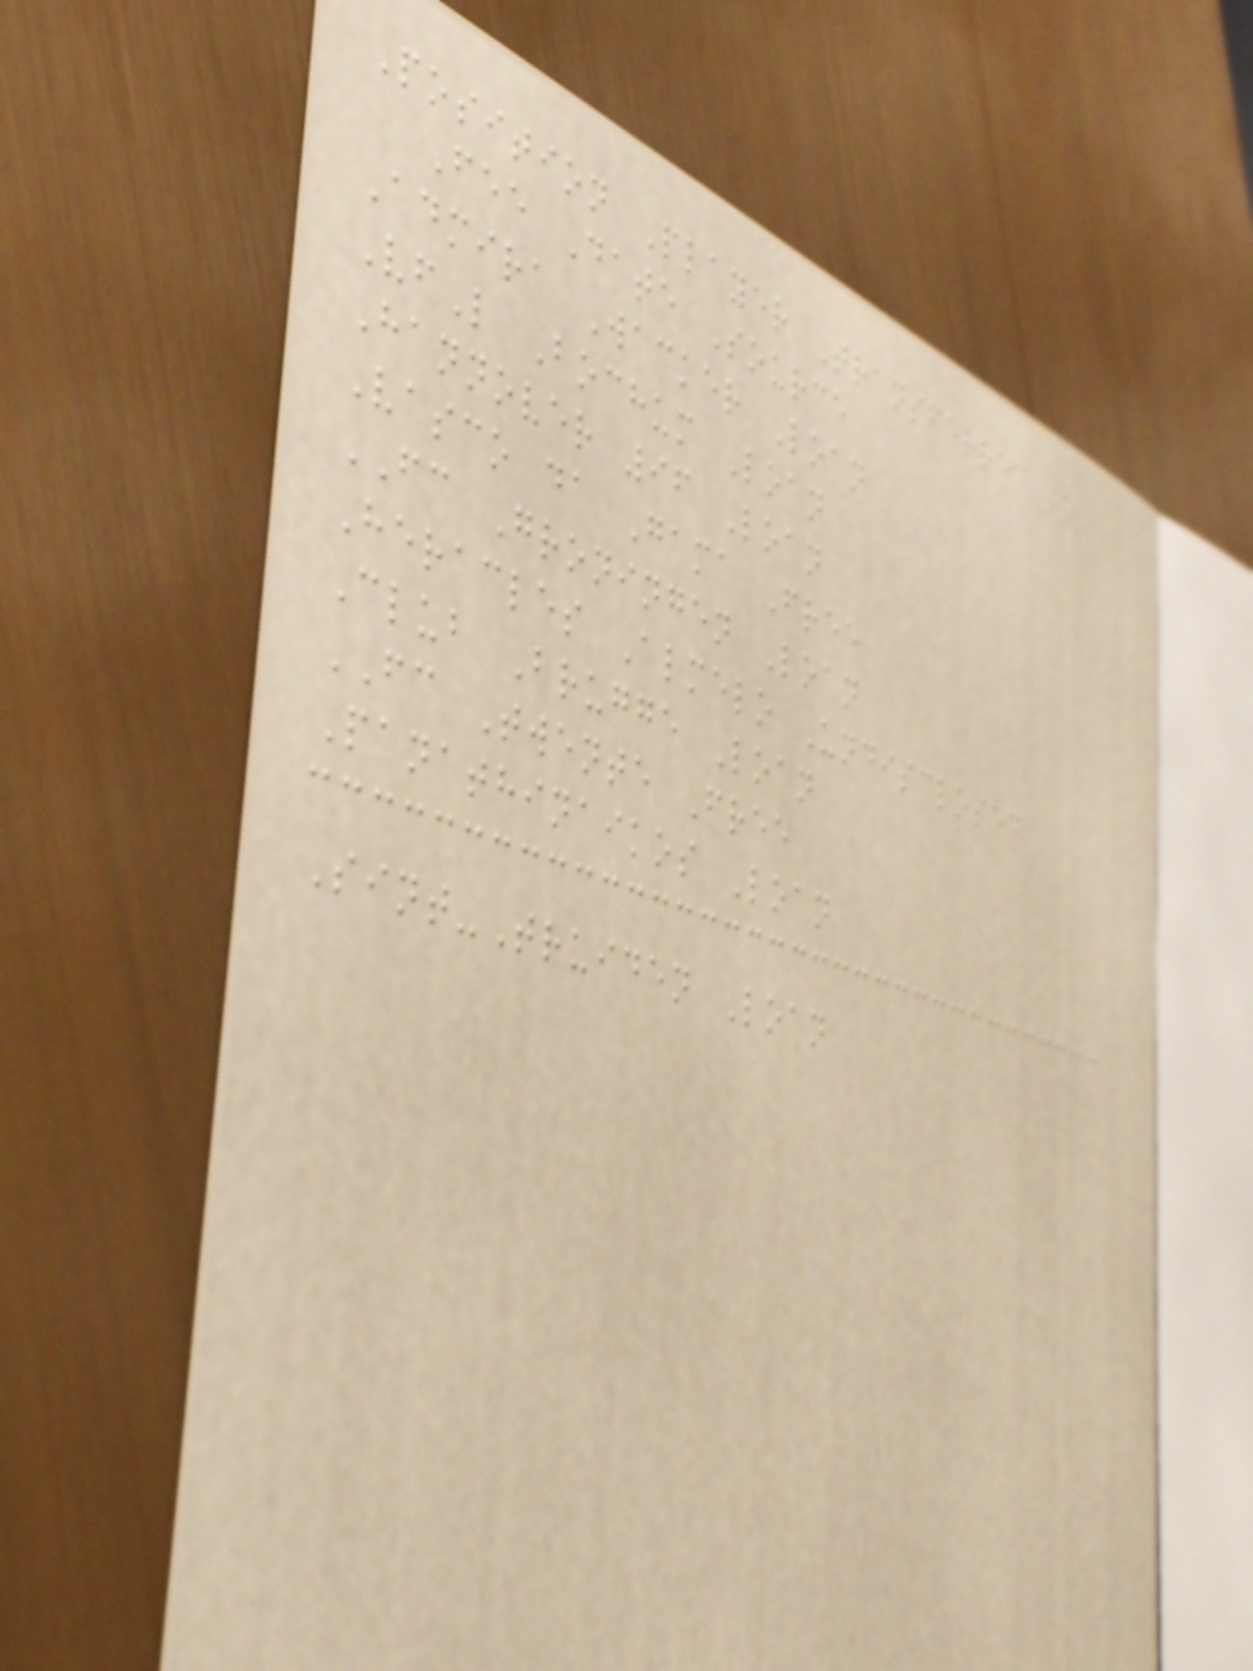Position Player Transferred to
Fee Date Source
Admira Wacker Loan
VfL Bochum Loan
Hannover 96 Loan
Vasco da Gama Free
FC Groningen Loan
Heracles Almelo Undisclosed
Club Brugge Loan
FC Twente Free
Panathinaikos Loan
Sint-Truiden Loan
